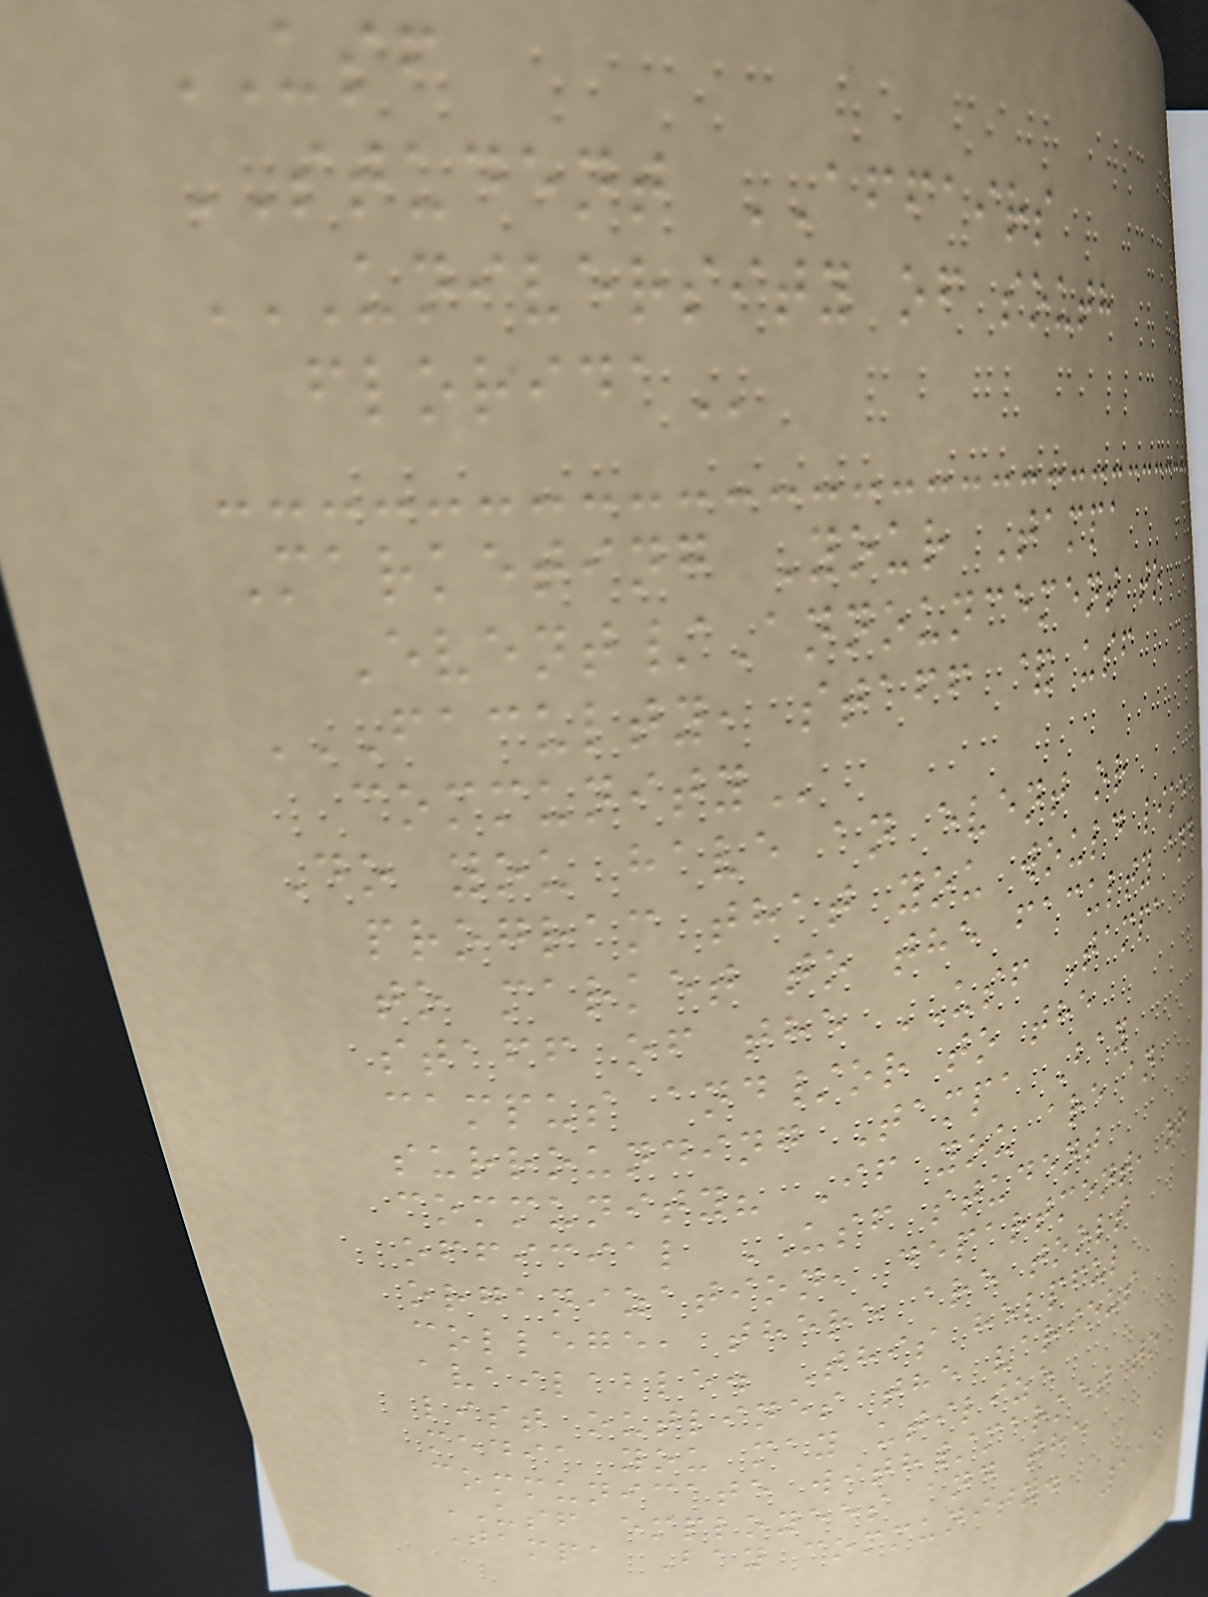USF
STUDENT AFFAIRS
UNIVERSITY OF SOUTH
FLORIDA
Marketing Your Tampa
Event/Announcement to
FACULTY, STAFF & USF
COMMUNITY
Do you have an event or
program that you would like
to market to the faculty and
staff of the USF Tampa
campus and/or to the
surrounding Tampa Bay
community? If you are an
official USF student
organization, department, or
college, there are tools
available. This helpful
list outlines the various
media you may utilize
communicate with/market to
USF employees and the
Tampa Bay community.
114
